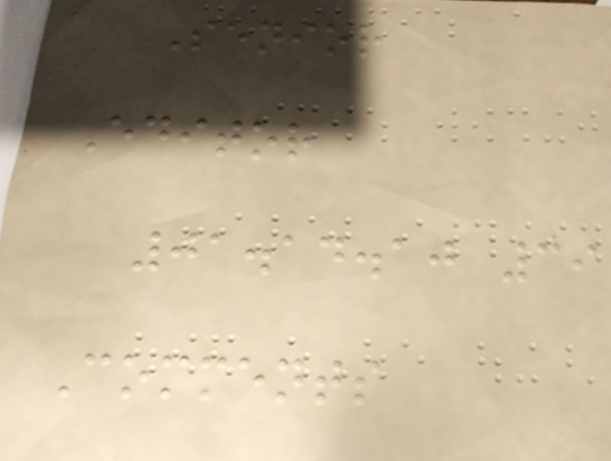Senior
Editor
01.14.10 39
Comments
